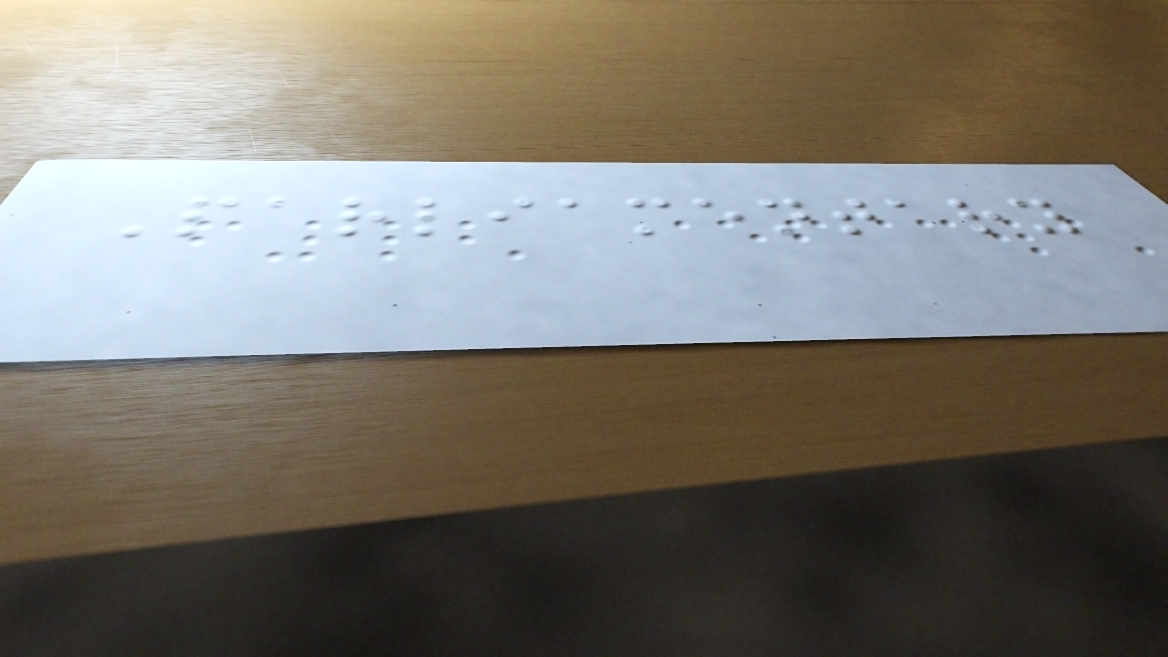Parliamentary
